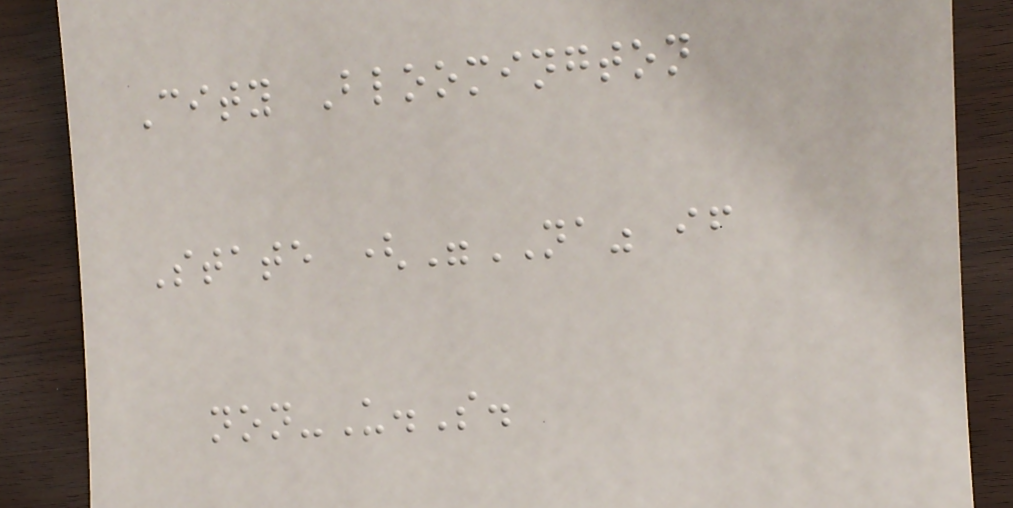City Bloomington
State ("NA" if
non-U.S.
